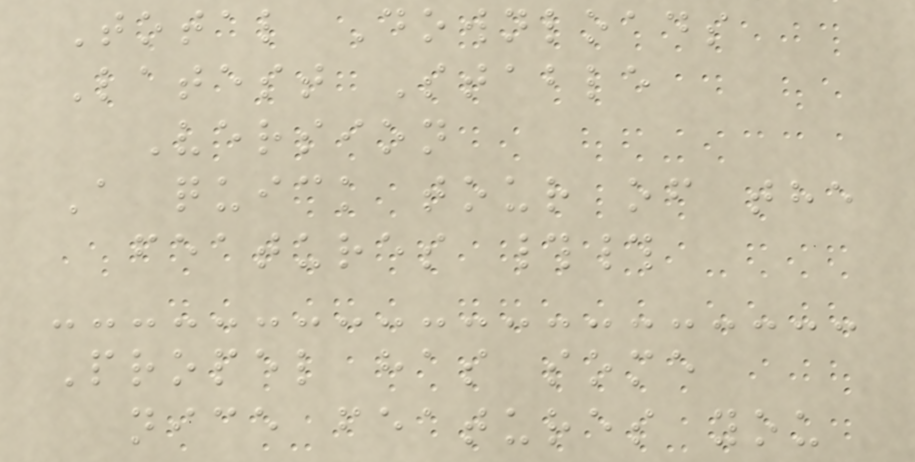Total Downloads
Latest Stable
Version
A quick tour of the
features ##
Propel has some
nice features you
